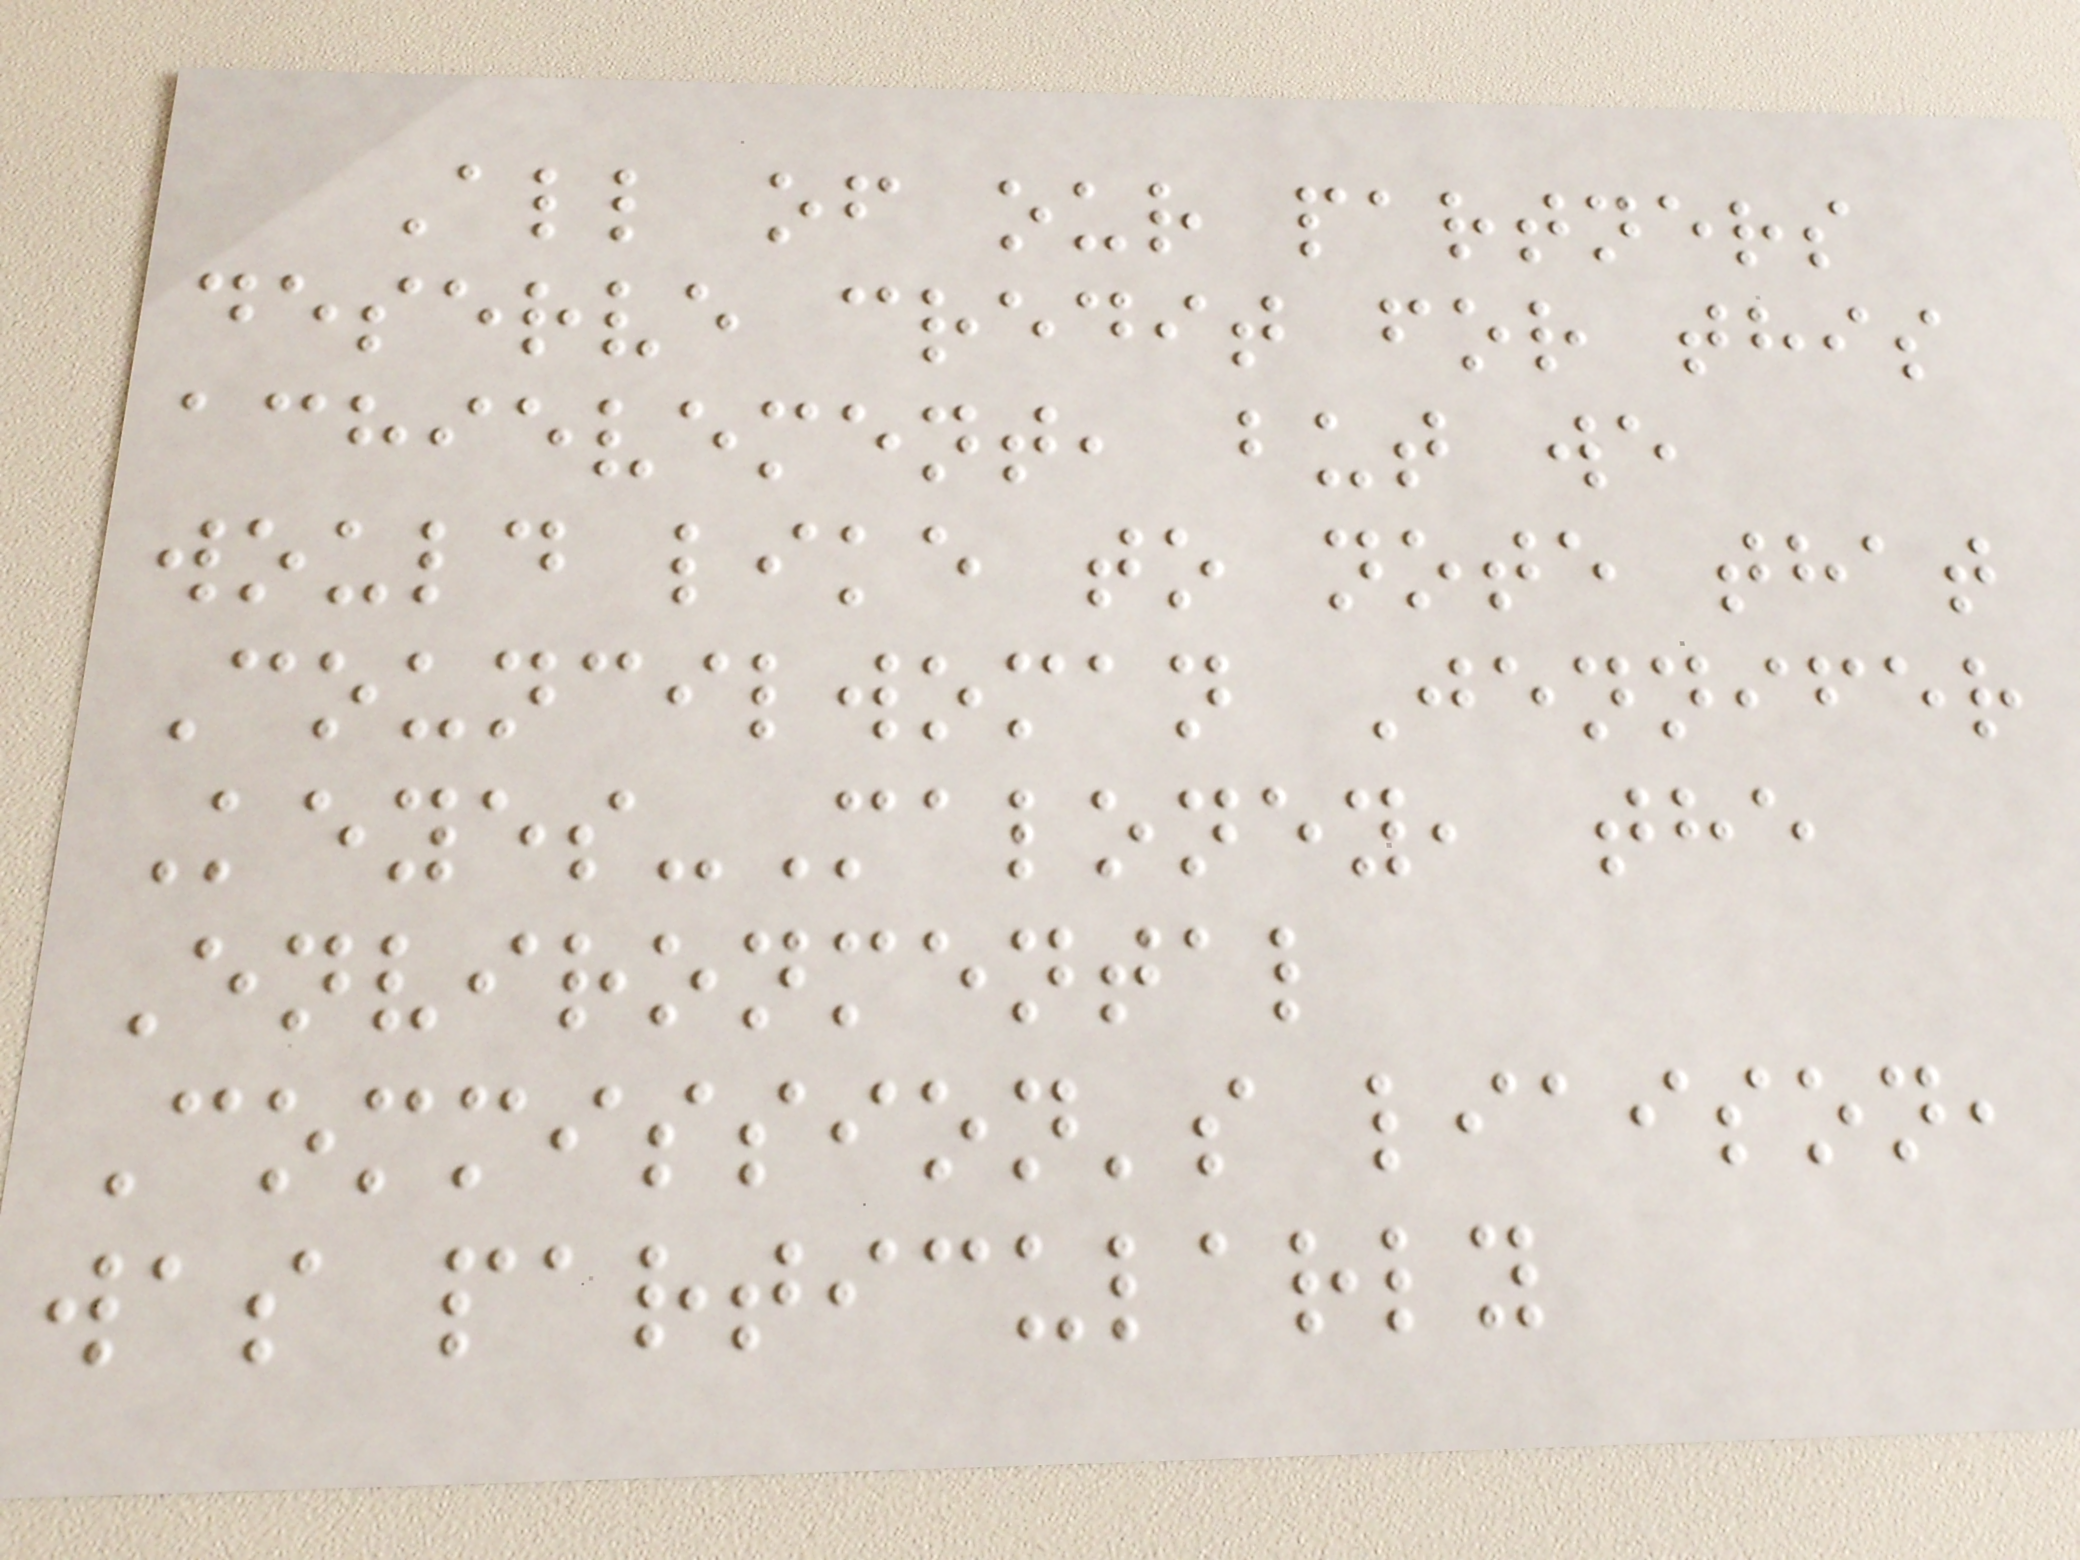All of our partners
deserve credit for this
achievement, but we
would like to note that
Councilwoman Jennifer
Keyes-Maloney, the
Environmental
Commission's liaison,
was particularly
